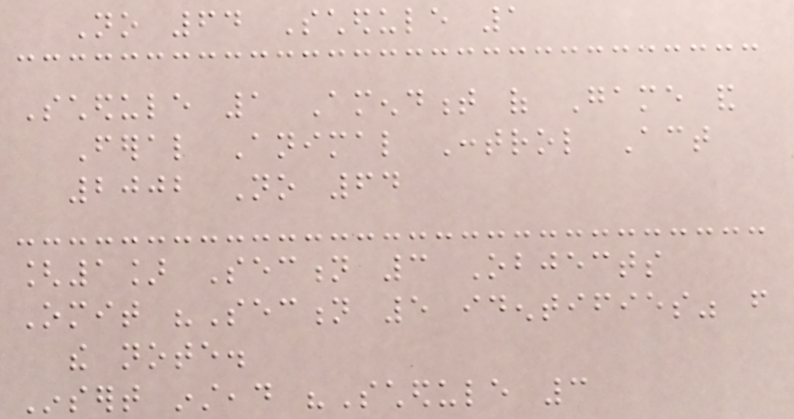No 64 Schedule 1
Schedule 1 Amendment of Game and
Feral Animal Control Act
2002 No 64
[1] Section 3 Objects
Omit "Section 5 identifies" from
the note.
Insert instead "Schedule 3
